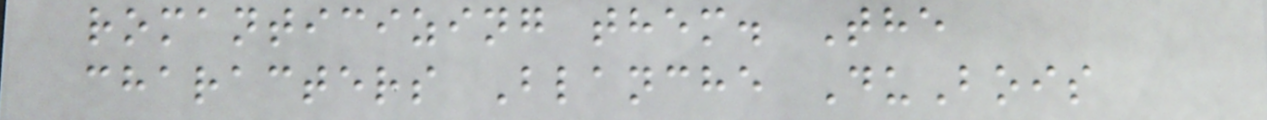romanticizing them. The
characters Blanche DuBois
